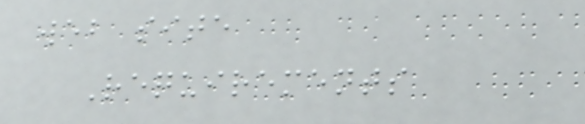web site
Requirements
